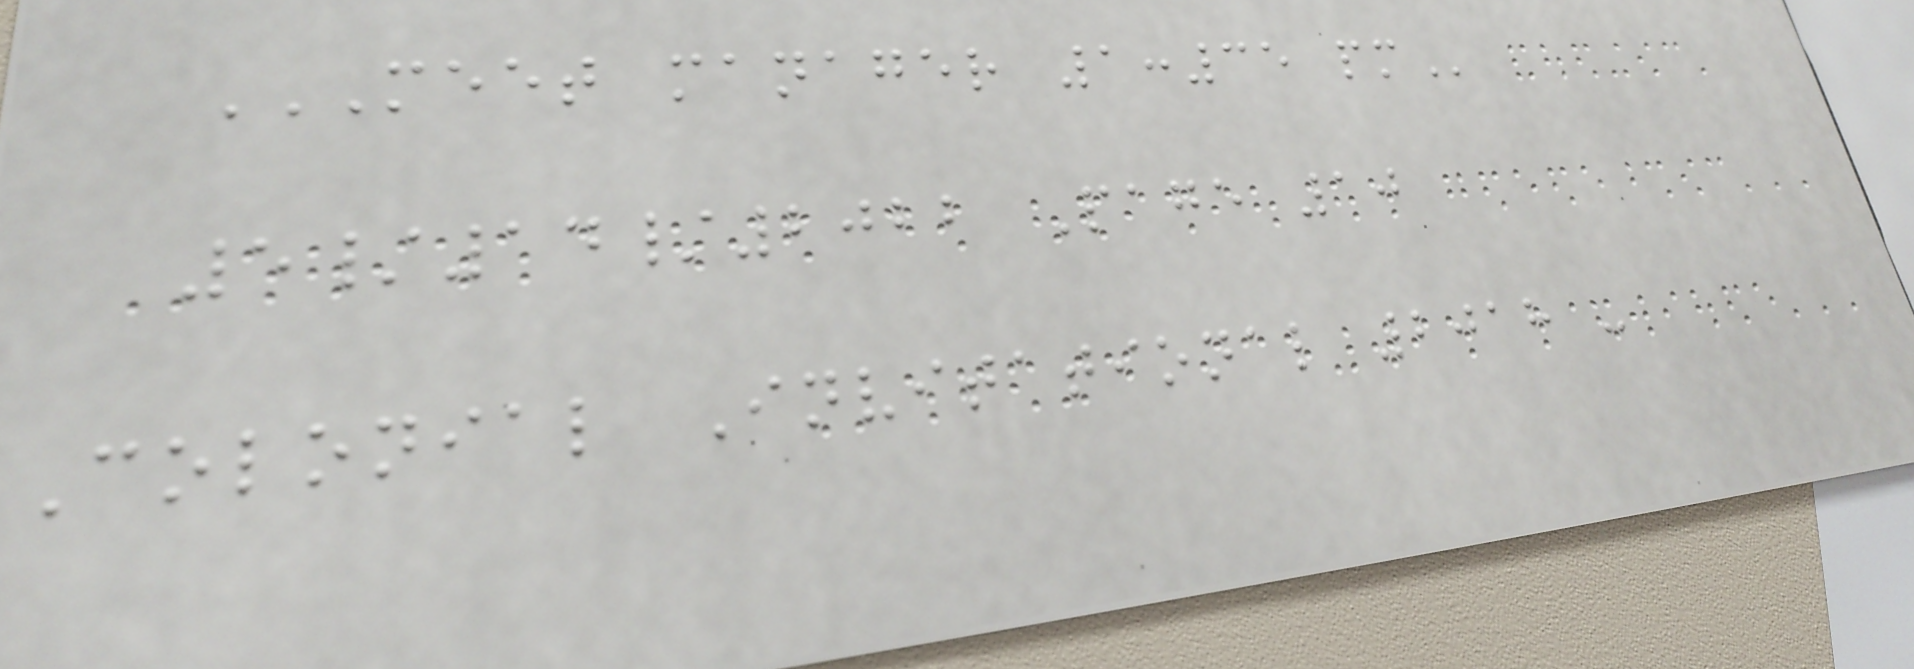MEET MANAGER 1:35 PM
5/14/2022 Page 10
Colonial Invitational 2018 -
